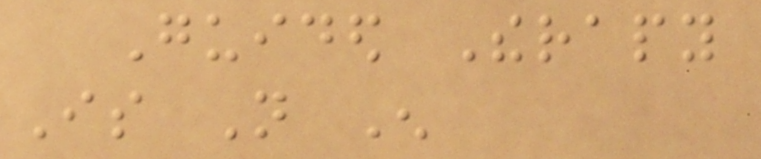Guided Therapy
Is Not Enough
